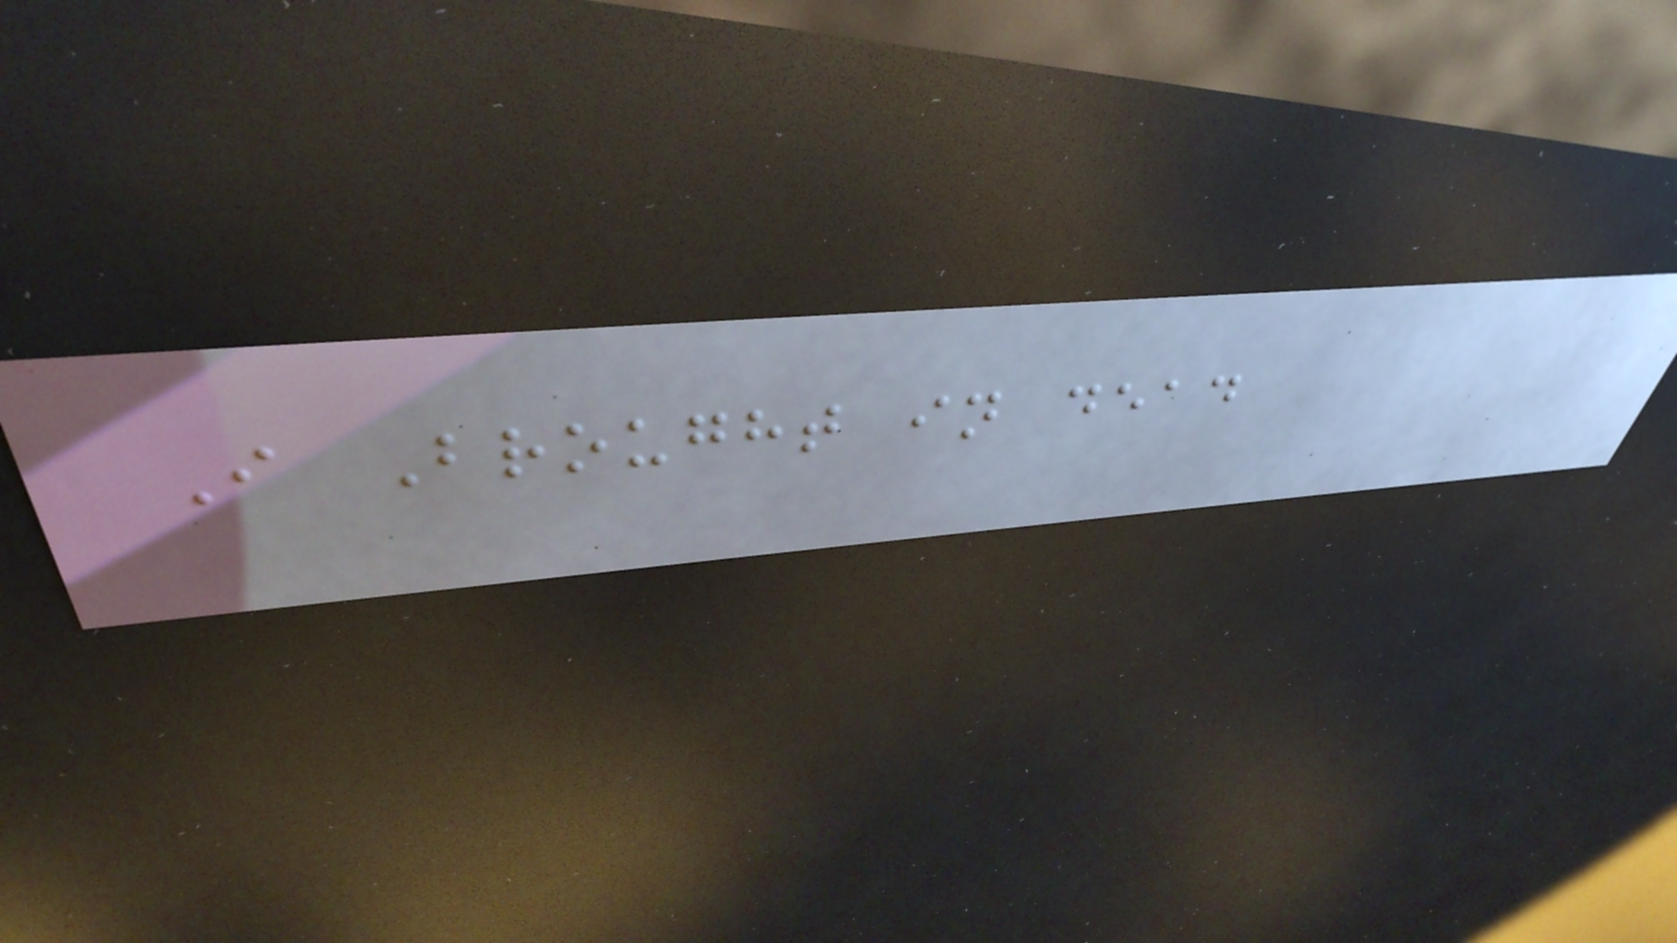I Brought in dead
